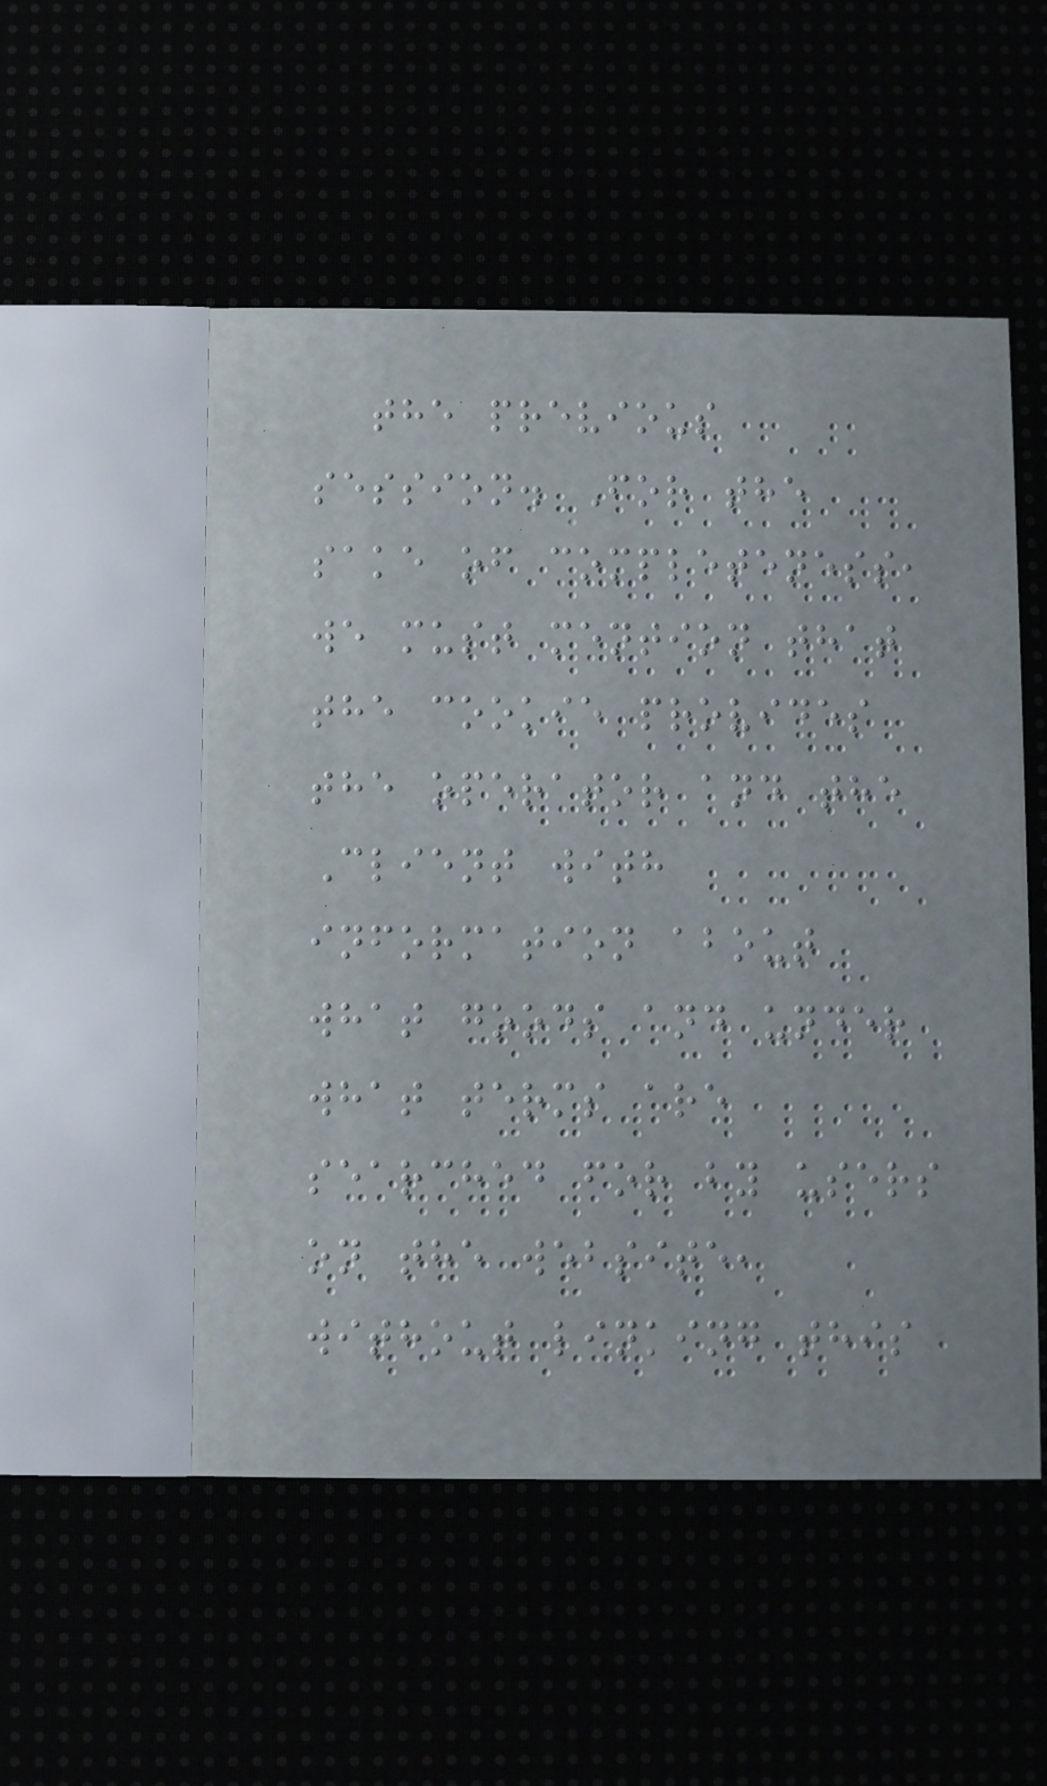the previous
session. For the
sake of completeness,
we must mention that
the cookie provides
the operator and the
Client with
information about
what goods and under
what terms are
searched for by users
on the website,
without linking this
